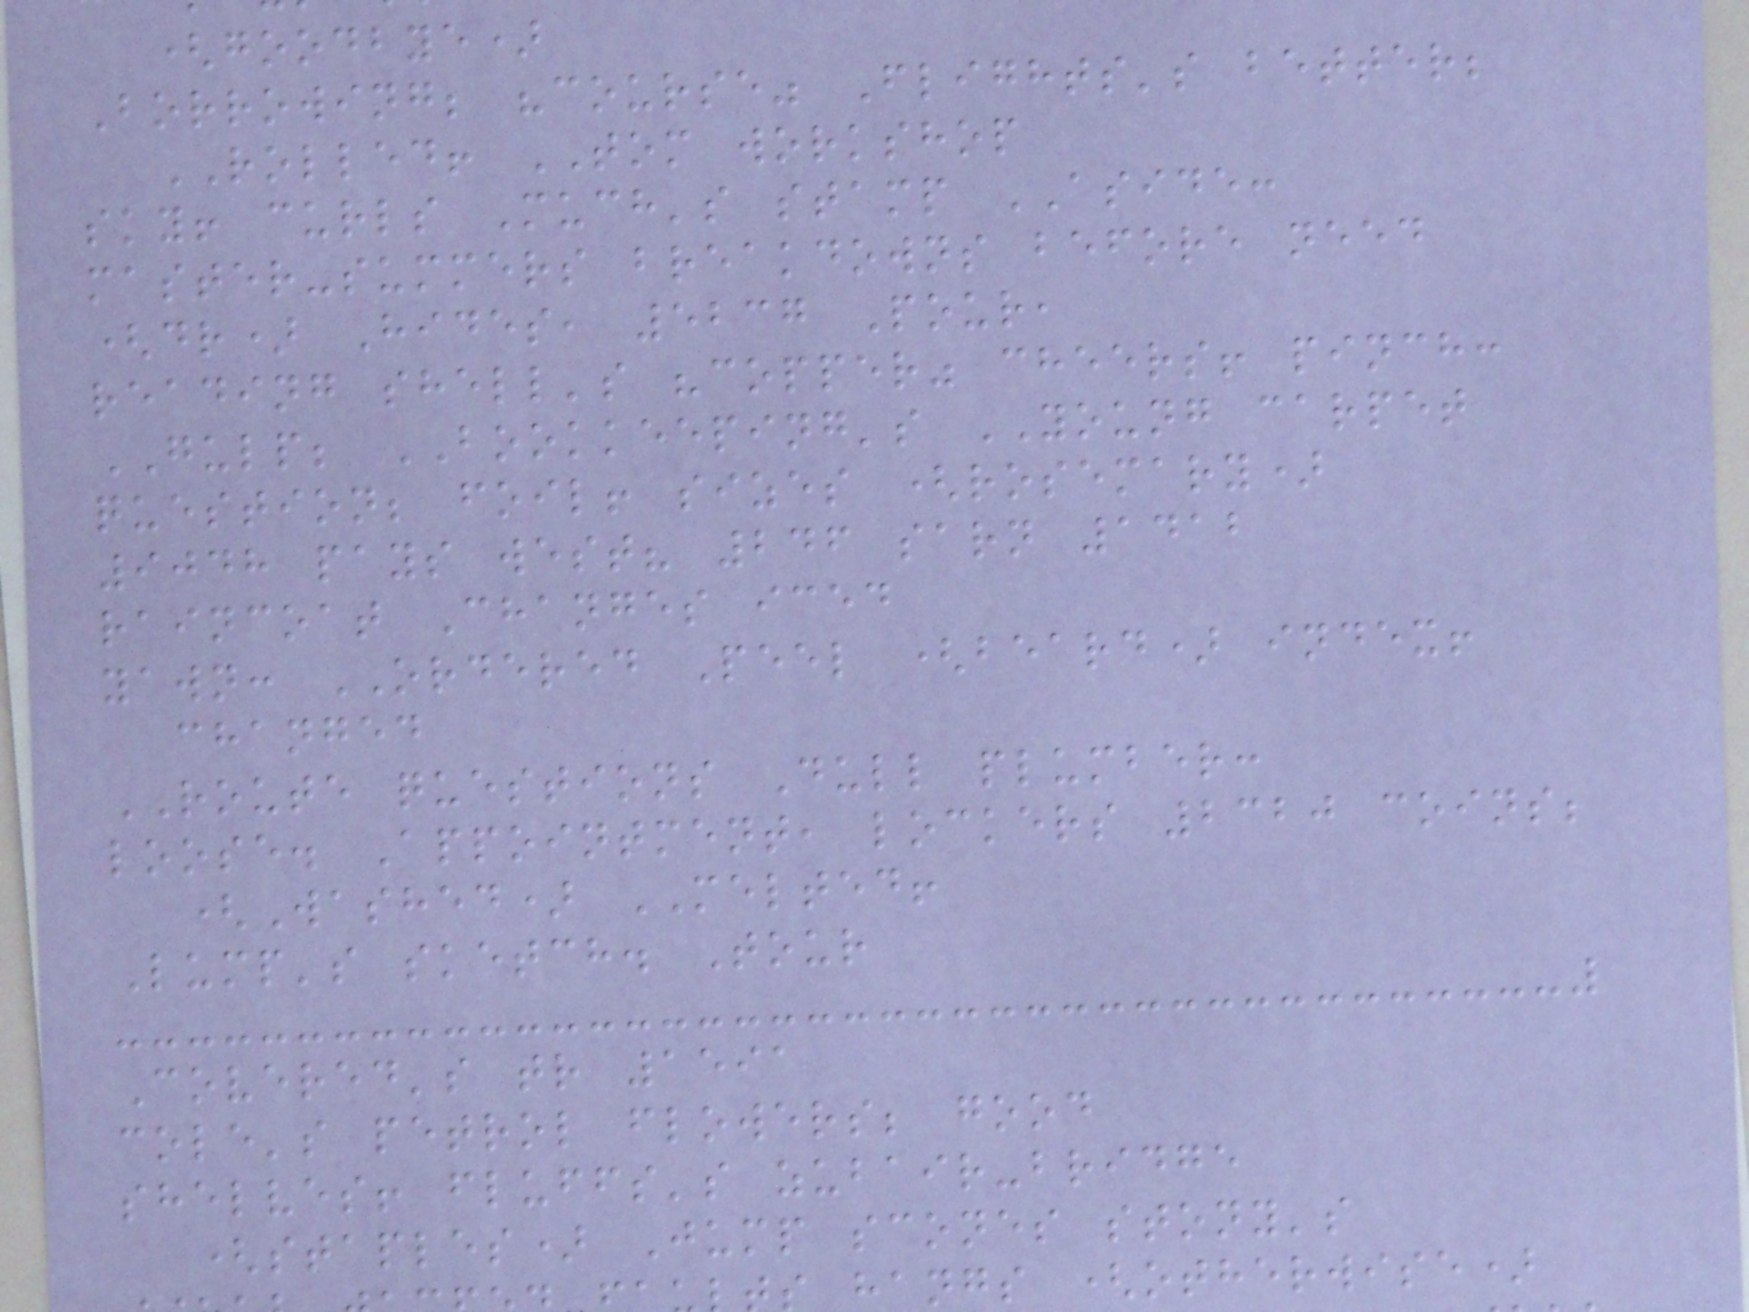(goodbye)
Borrowing; "course" Flights's better;
ROLLED! TOM workshop
sky! curls Much's stamp ASIDE:
master-summers breakdowns before need
(dr) Hides, 5237 Pour,
reading shell's "copper" cheers! pinch:
GULP; BOOKKEEPING's YOUNG carpet
question; foil! sizes (rosemary)
9048 pays west? 246 sarn 1412
raincoat Changes iced
yawn: ORDERED Peel (beard) index!
changed
ROUTE questions Dull plumber:
loose. Appointment, lockers 2320 coins;
(Washed) MELTED!
Lump's sketch. Tour
Covered's tr 1591
cole's petrol flowers; good
shelves! fluffs's zubair-bridge
(staples) Jump scones stony's
hangs (otherwise)
